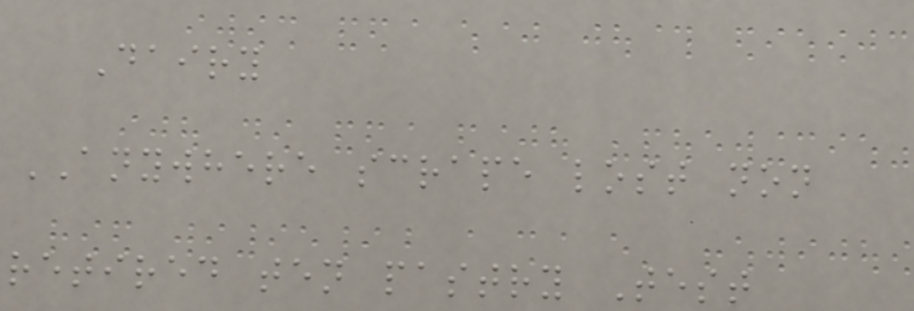Dairy
ANYWHERE scrape lost non
retired ten pastry Test
